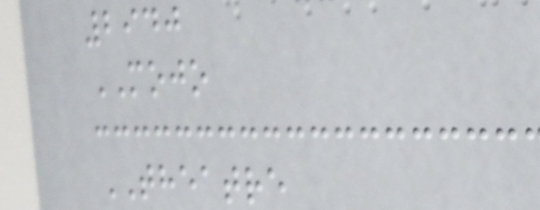2940
MOJO
THEATRE
